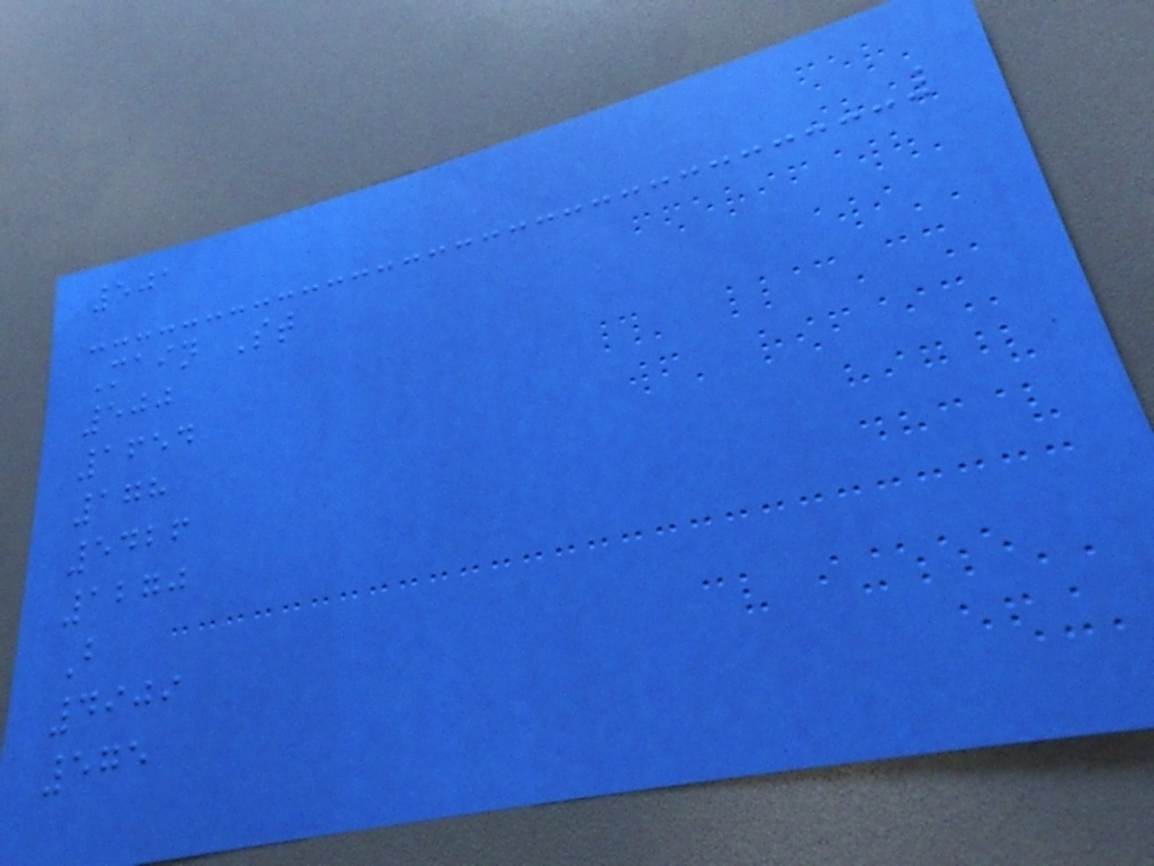501
Main St
500
1654
178
5426
1270
B
4909
575
